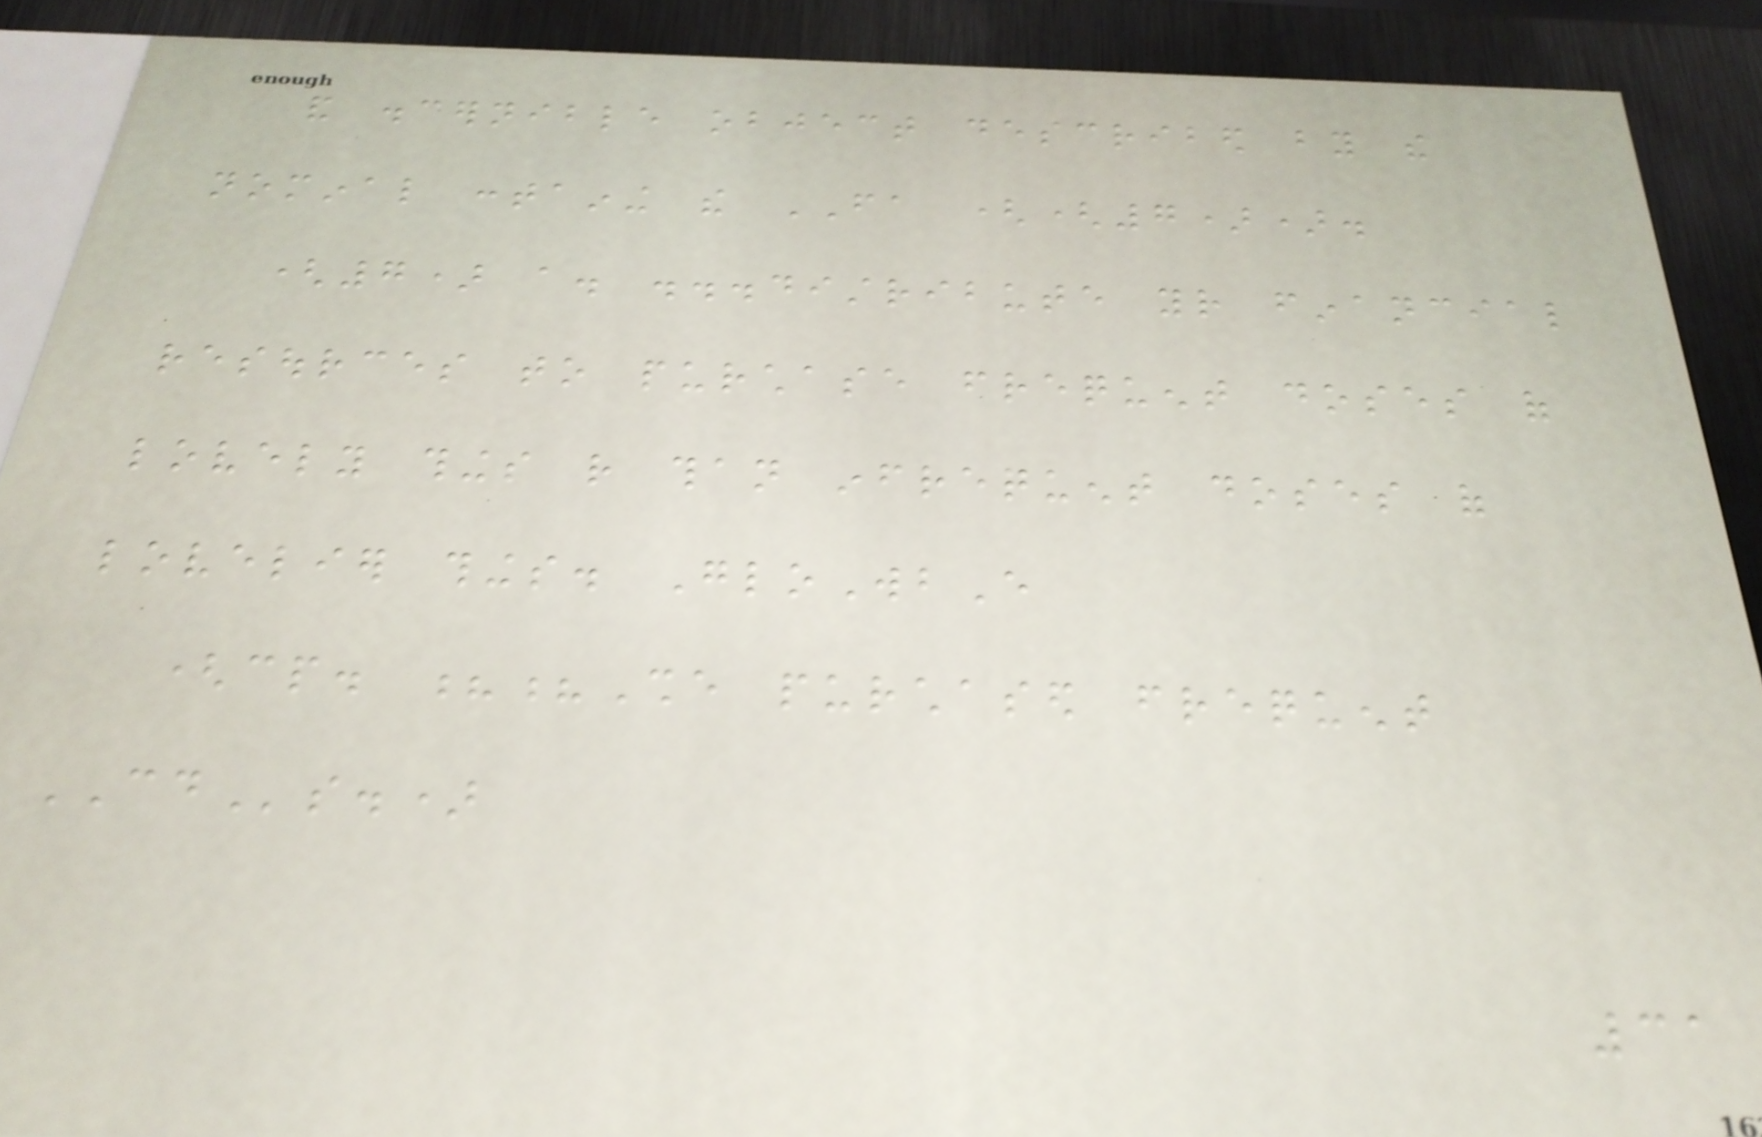and discernible object described by the
nominal containing the FA ((7)).
(7) a. ...distribute your financial
resources to purchase frequent doses of
lovely things rather than infrequent doses of
lovelier things. GloWbE
(cp. ??She purchased frequent
CDs.)
31
